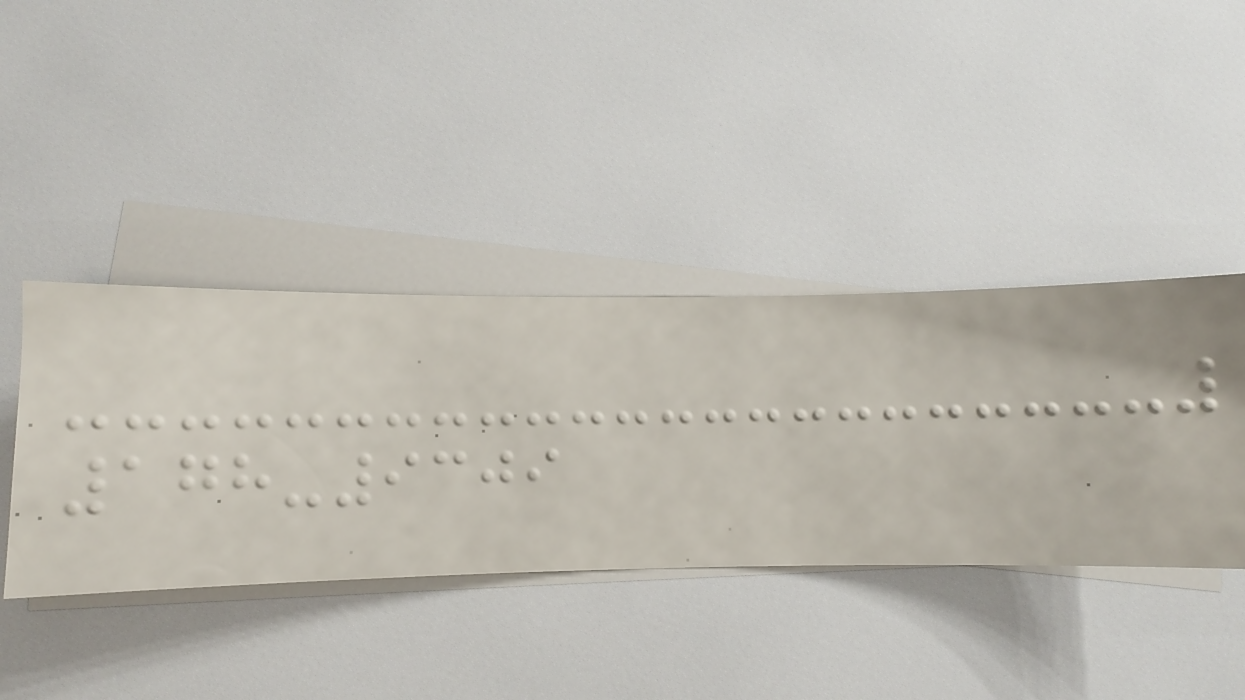178-9309
